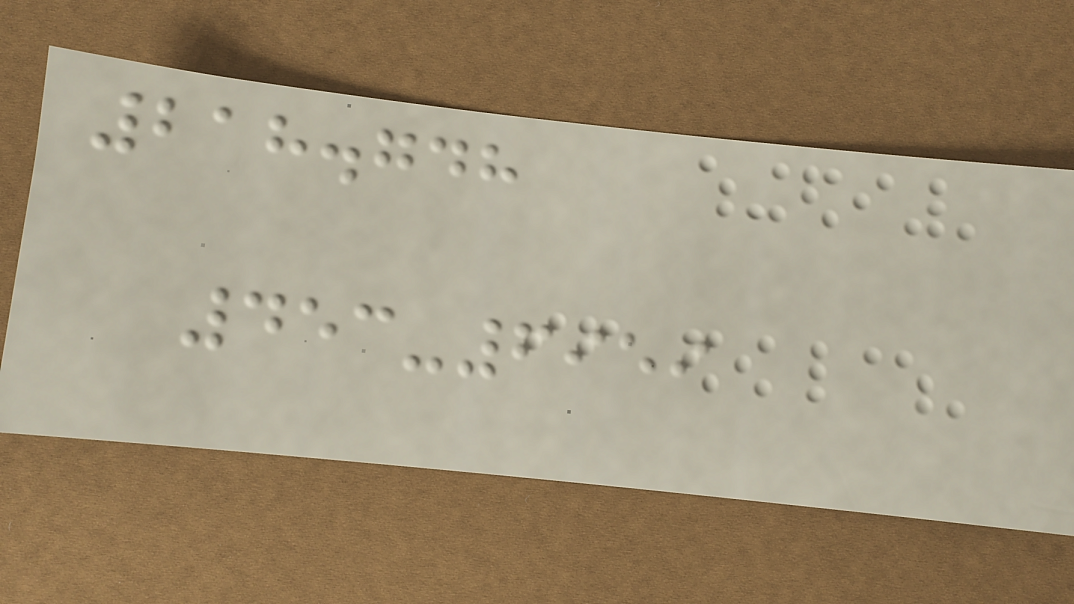218.748
453-6959
